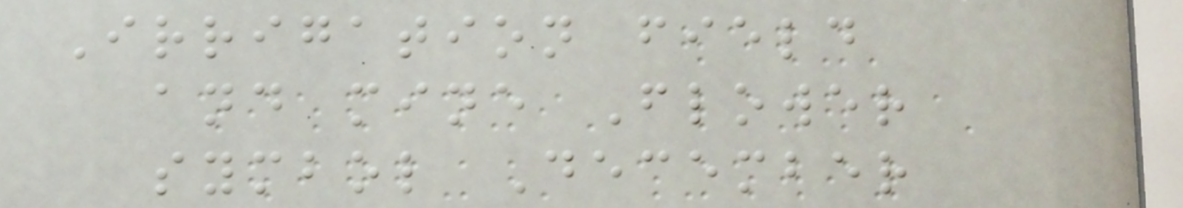Irrigation field
and mine Flower
symbol December
